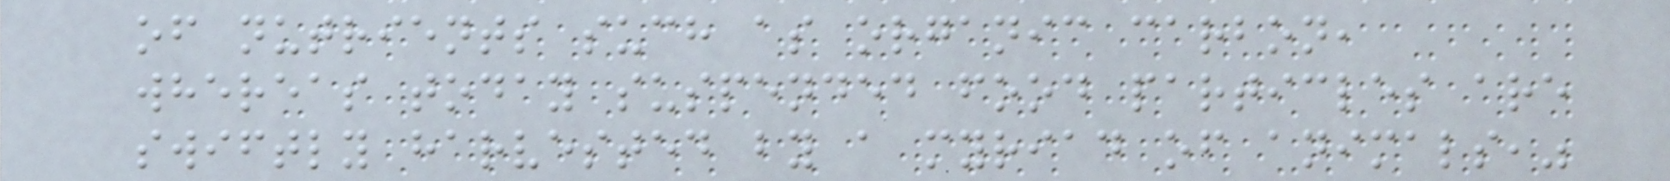of nutrients such as organic carbon,
whereas today suspended food particles are
swiftly harvested by a myriad of animals,"
